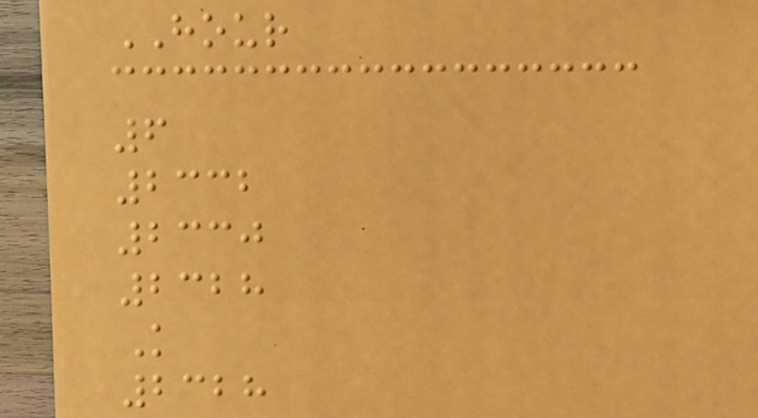HOUR
6
2332
2330
2328
K
2328
